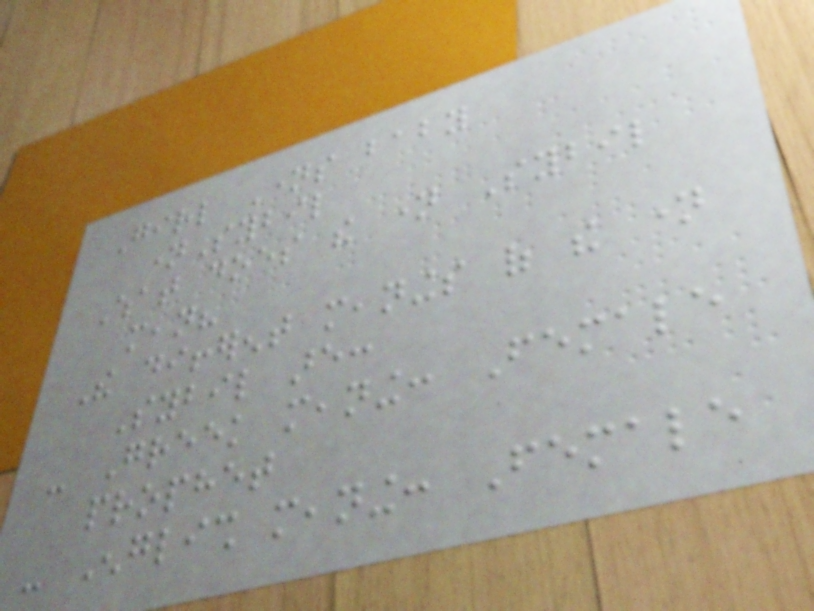Girl Names baby
nameSybil
What does the name Sybil
mean?
The different meanings of the name
Sybil are:
- Greek meaning: Female
prophet
- English meaning: Female
